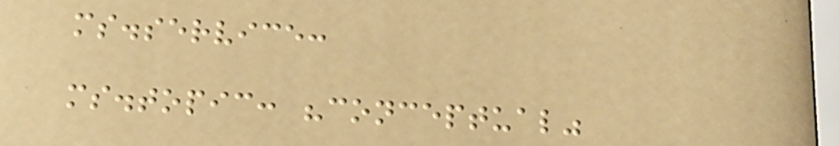ms.service:
ms.topic: "conceptual"
